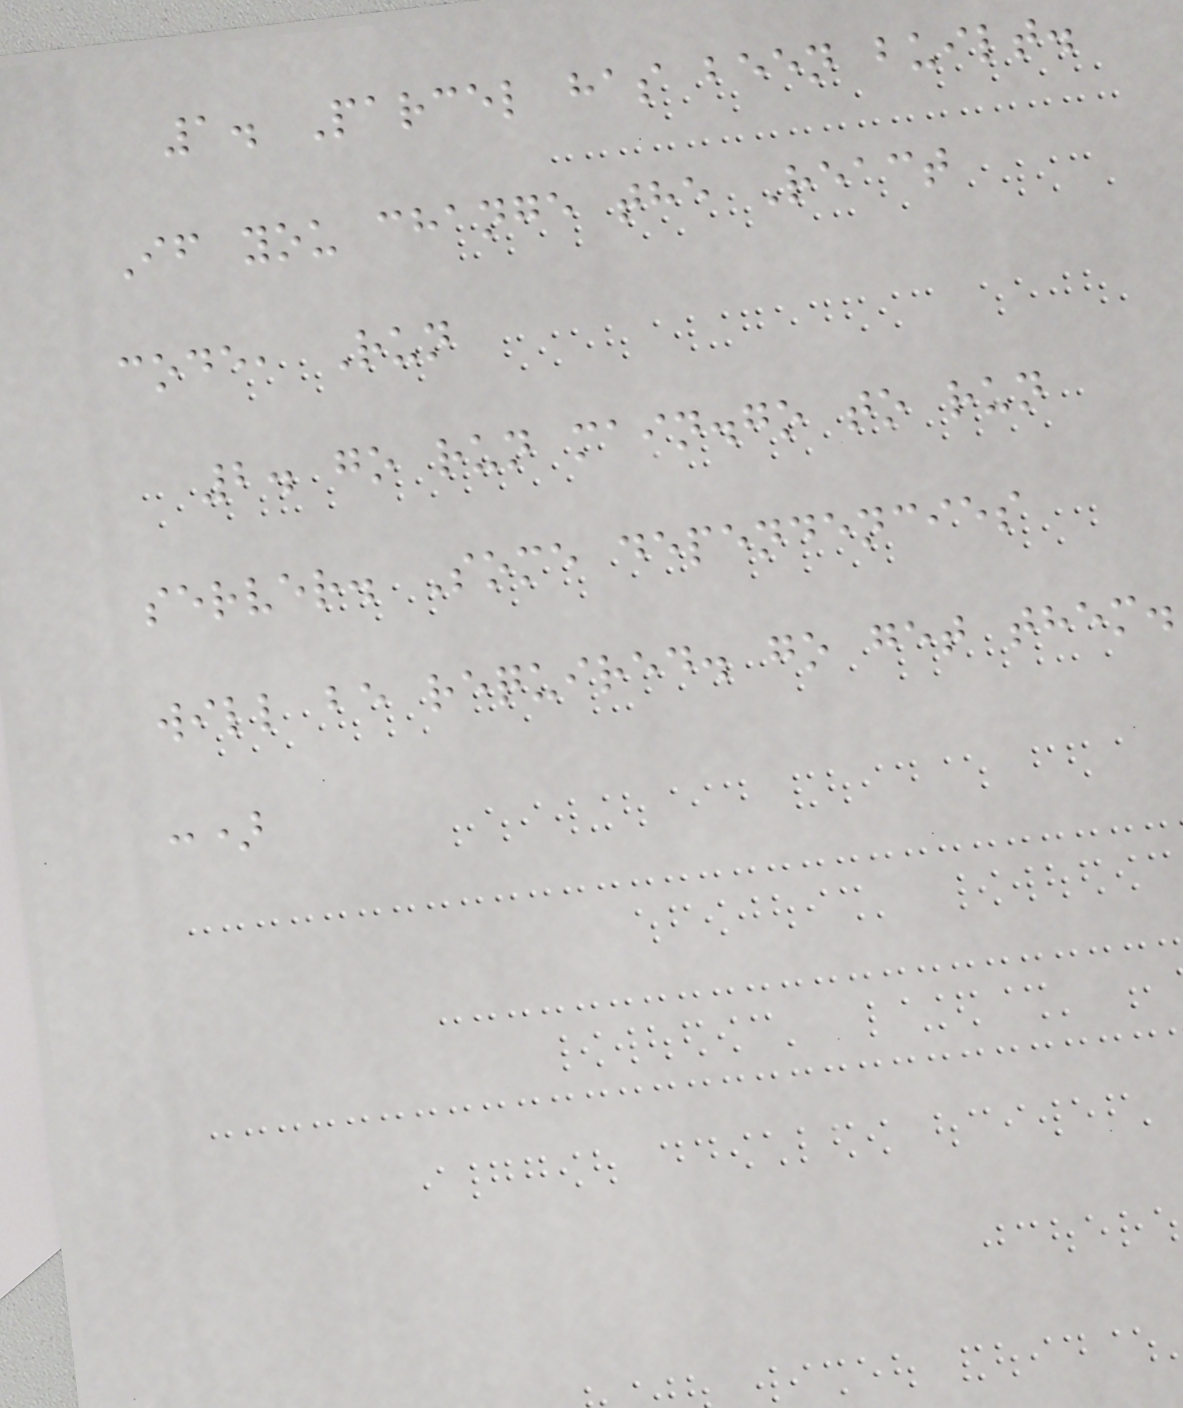1. Parcel has been built.
If you change the React
code, Run
2. go run main.go to run
server. Some dependencies
will be required. go get them.
:)
